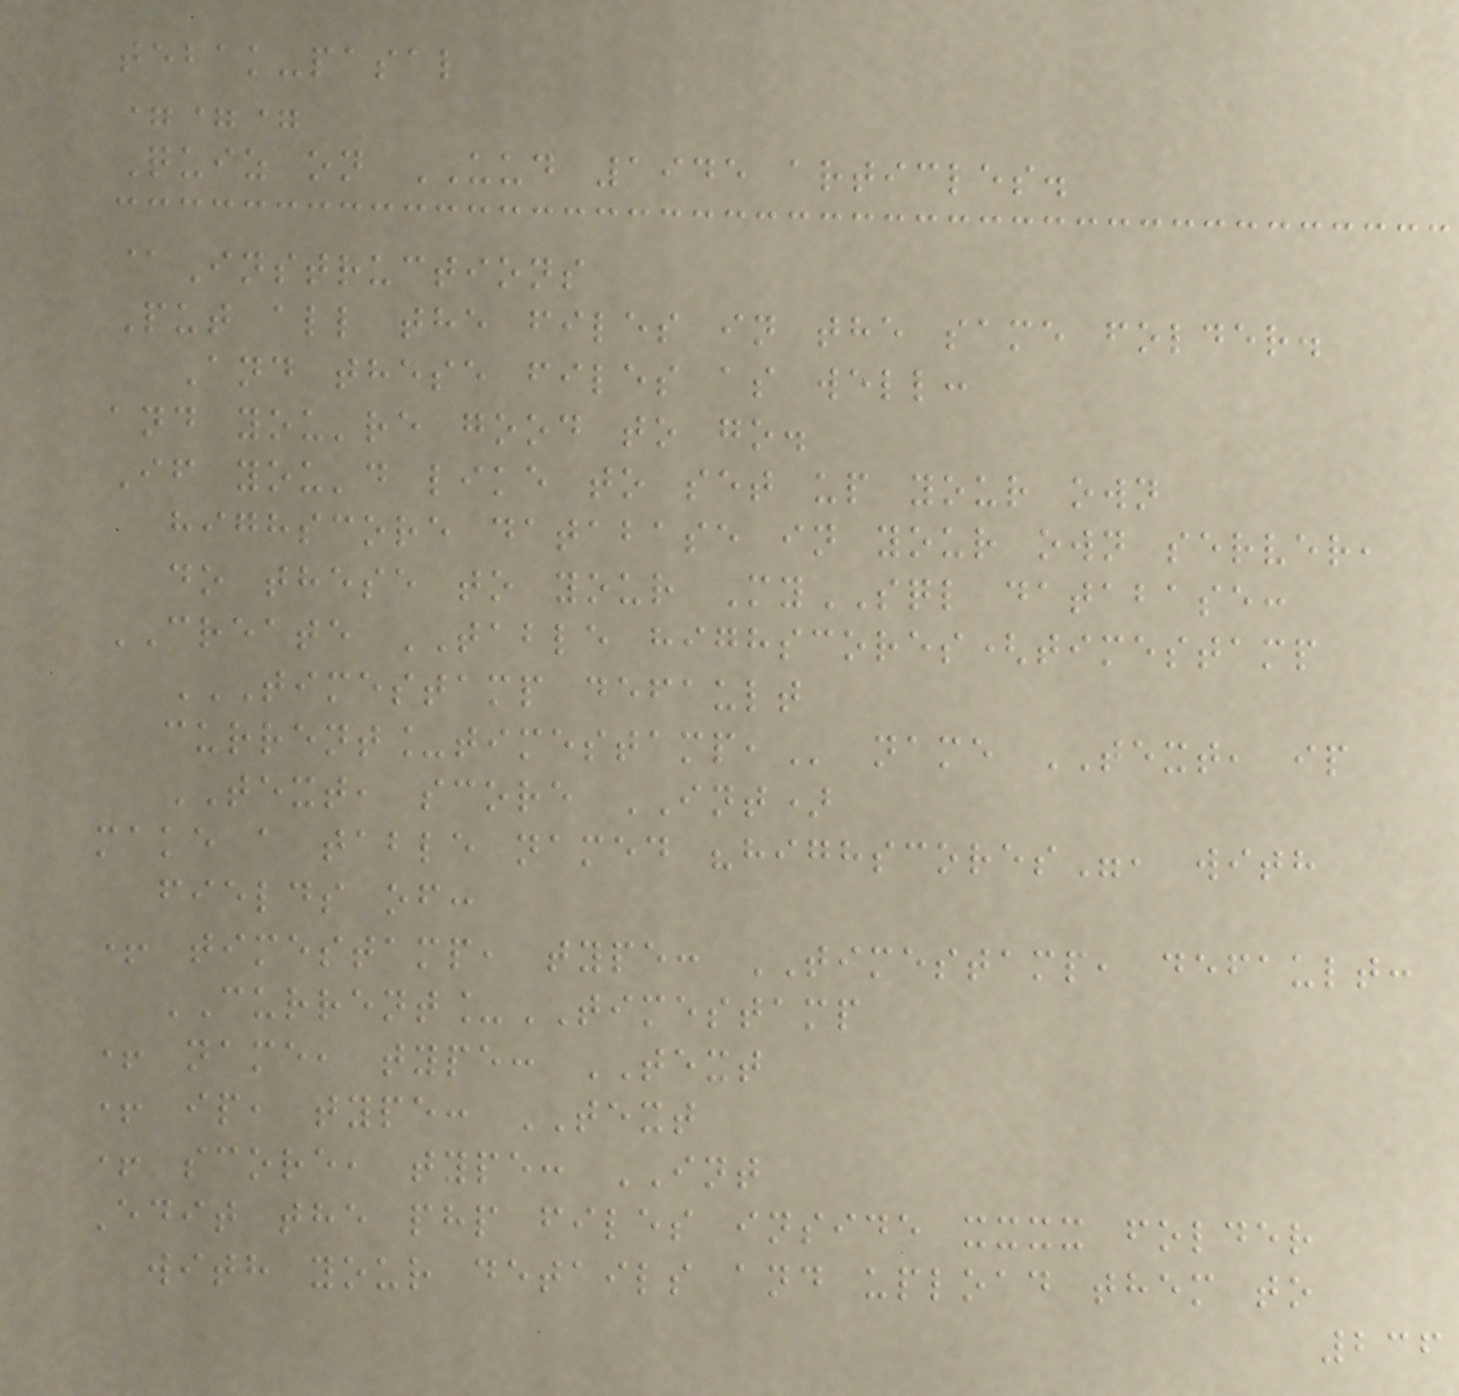tebak-pasal
===
Quiz on UUD 1945 articles.
@Instructions
Put all the files in the same folder.
And these files as well:
and you're good to go.
If you'd like to set up your own
highscore database in your own server,
do these to your MySQL database:
CREATE TABLE highscores(timestamp
TIMESTAMP DEFAULT
CURRENT_TIMESTAMP, name TEXT, ip
TEXT, score INT)
make a table named "highscores", with
fields of:
+ timestamp, type: TIMESTAMP, default:
CURRENT_TIMESTAMP
+ name, type: TEXT
+ ip, type: TEXT
+ score, type: INT
Edit the php files inside xxxx folder
with your details and upload them to
236
